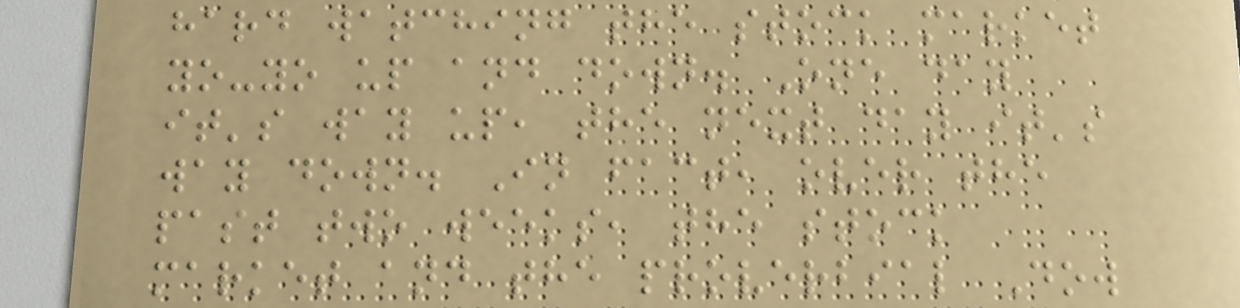hard watching the stock market
yo-yo up and down. One day
it's way up, the next day it's
way down. In fact, over the
past two weeks, the stock
market and the proverbial Dow
